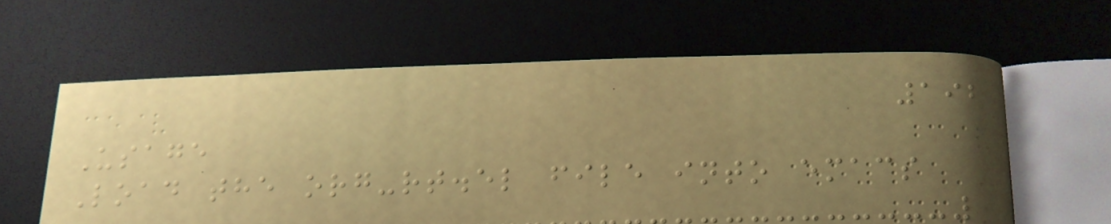192
Usage
Load the org-rt.el file into emacs
